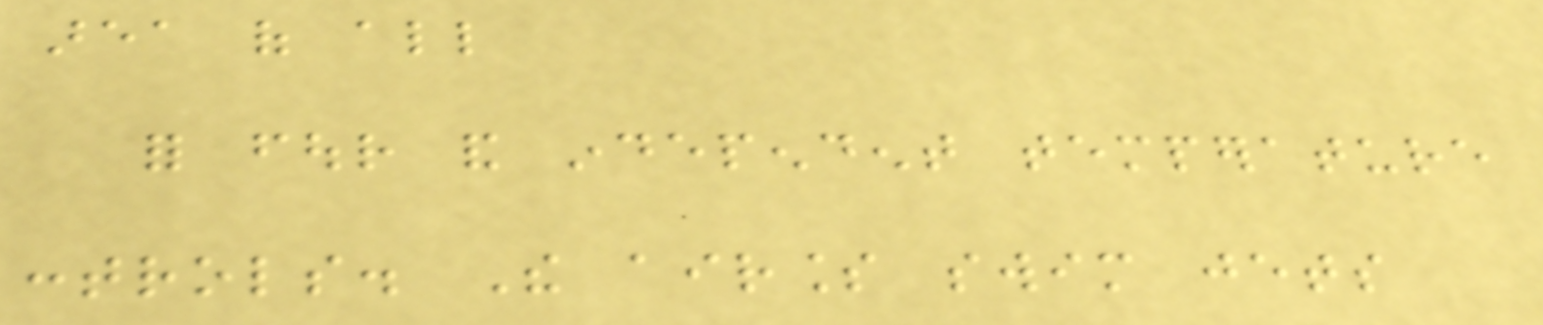area of all
for four and independent temperature
controls. The airless swim jets
